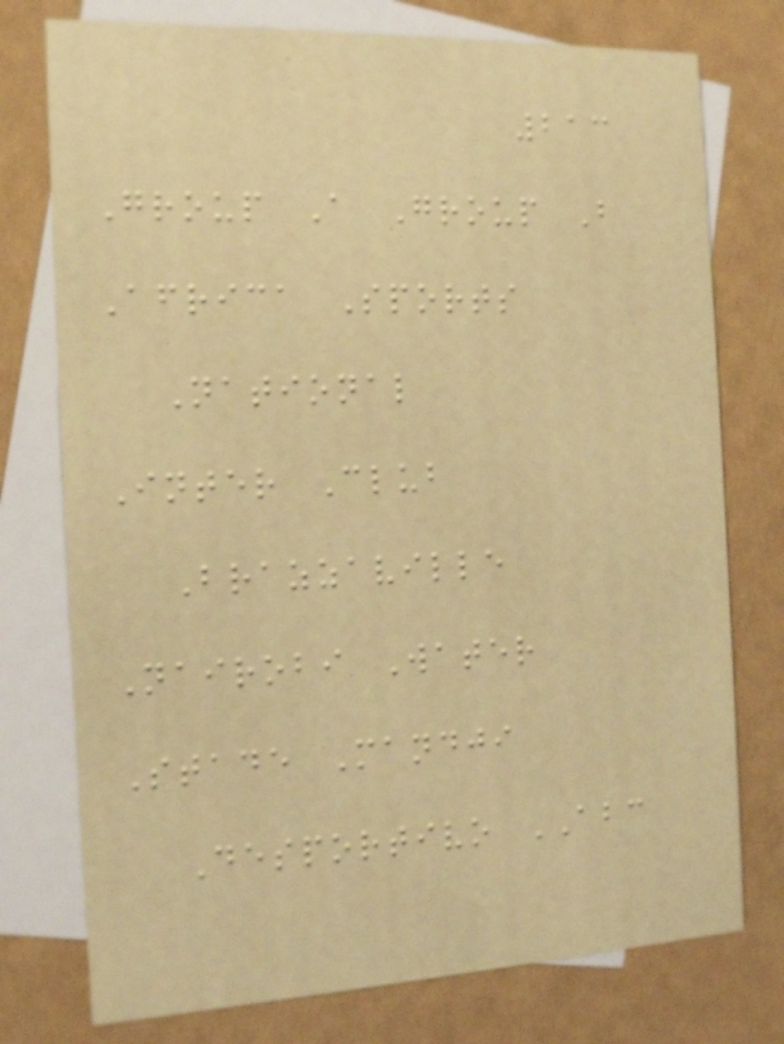213
Group A Group B
Africa Sports
National
Inter Club
Brazzaville
Nairobi Water
Stade Mandji
Desportivo ABC
